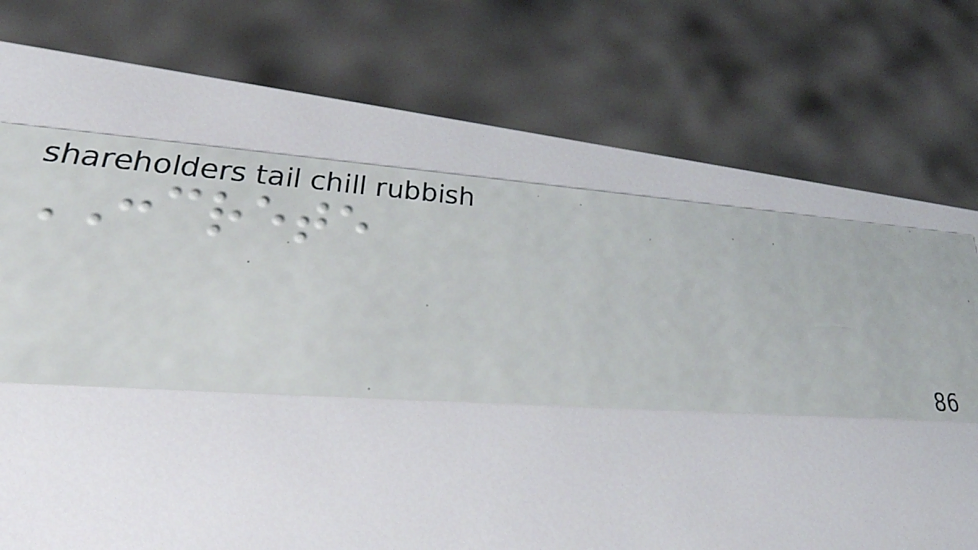CONCRETE
